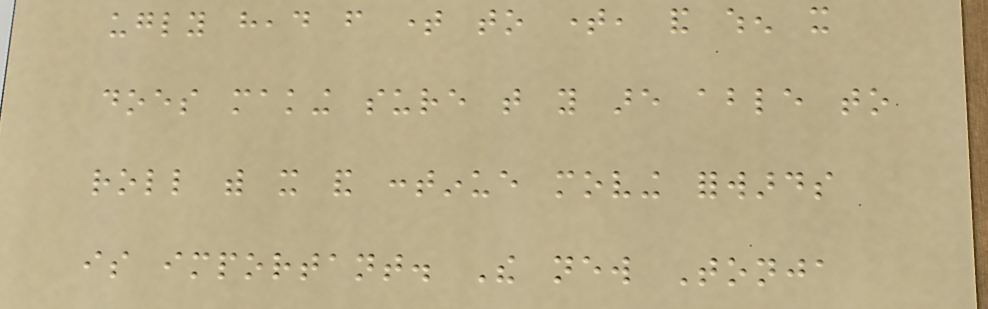ugly head from time to time, and when it
does making sure that you are able to
roll with it and continue moving forwards
is important. The new Tonja
